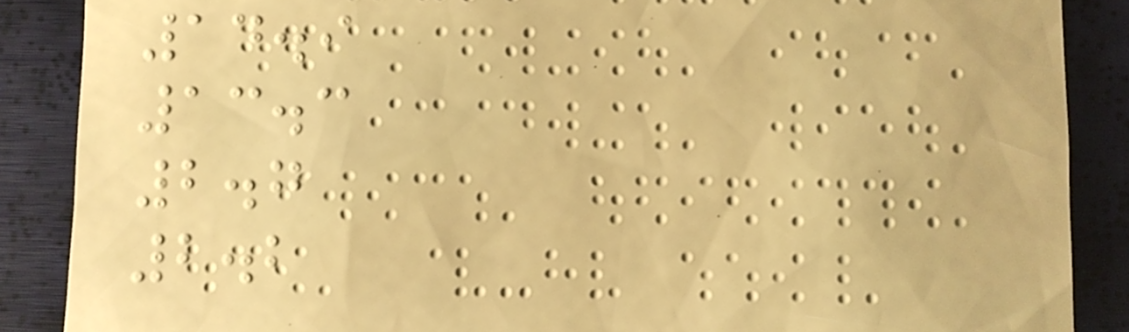14.9
13.3
2.7
2.2
